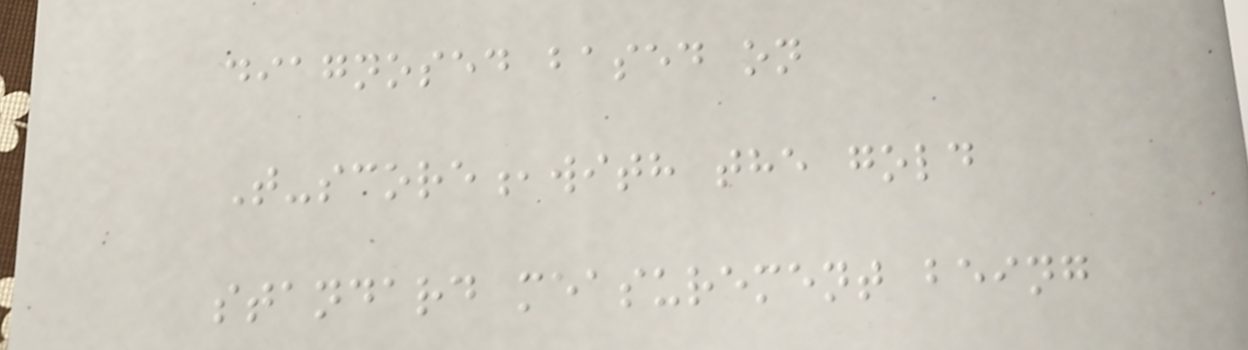diagnosed based on
T-score,with the gold
standard measurement being
